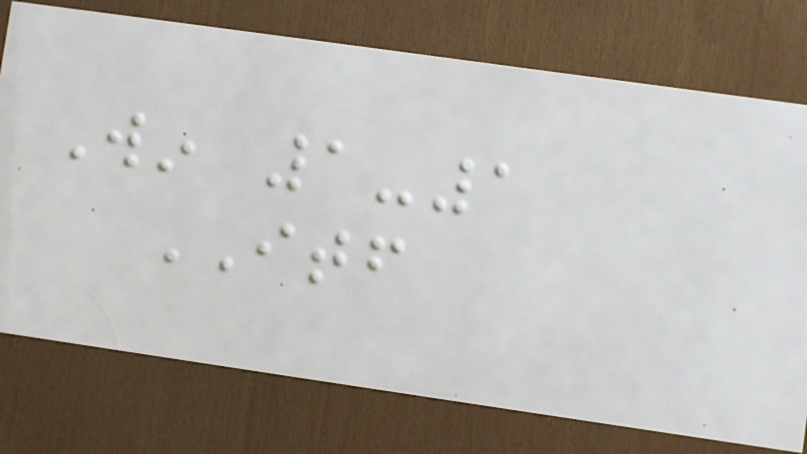Win 1-1
ITF
